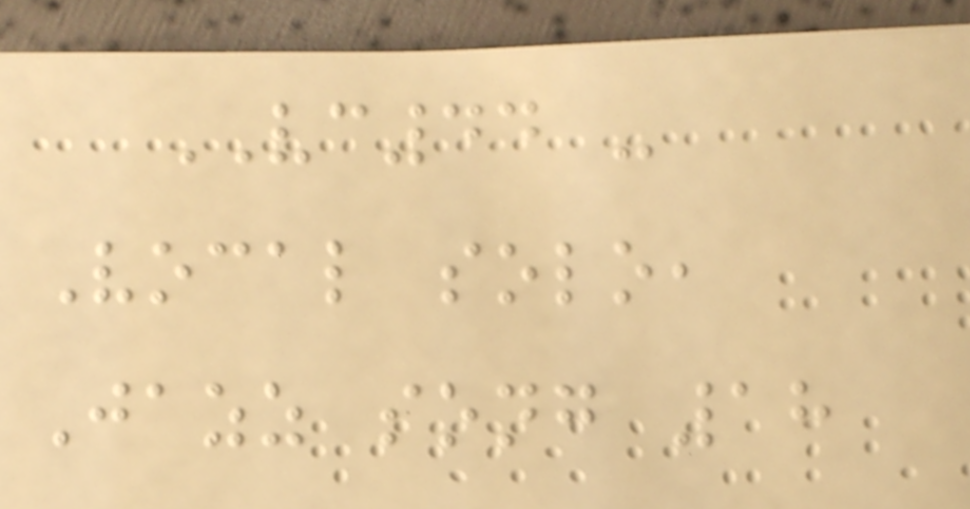VC44 -
Vocal solo,
Jazz song 18
